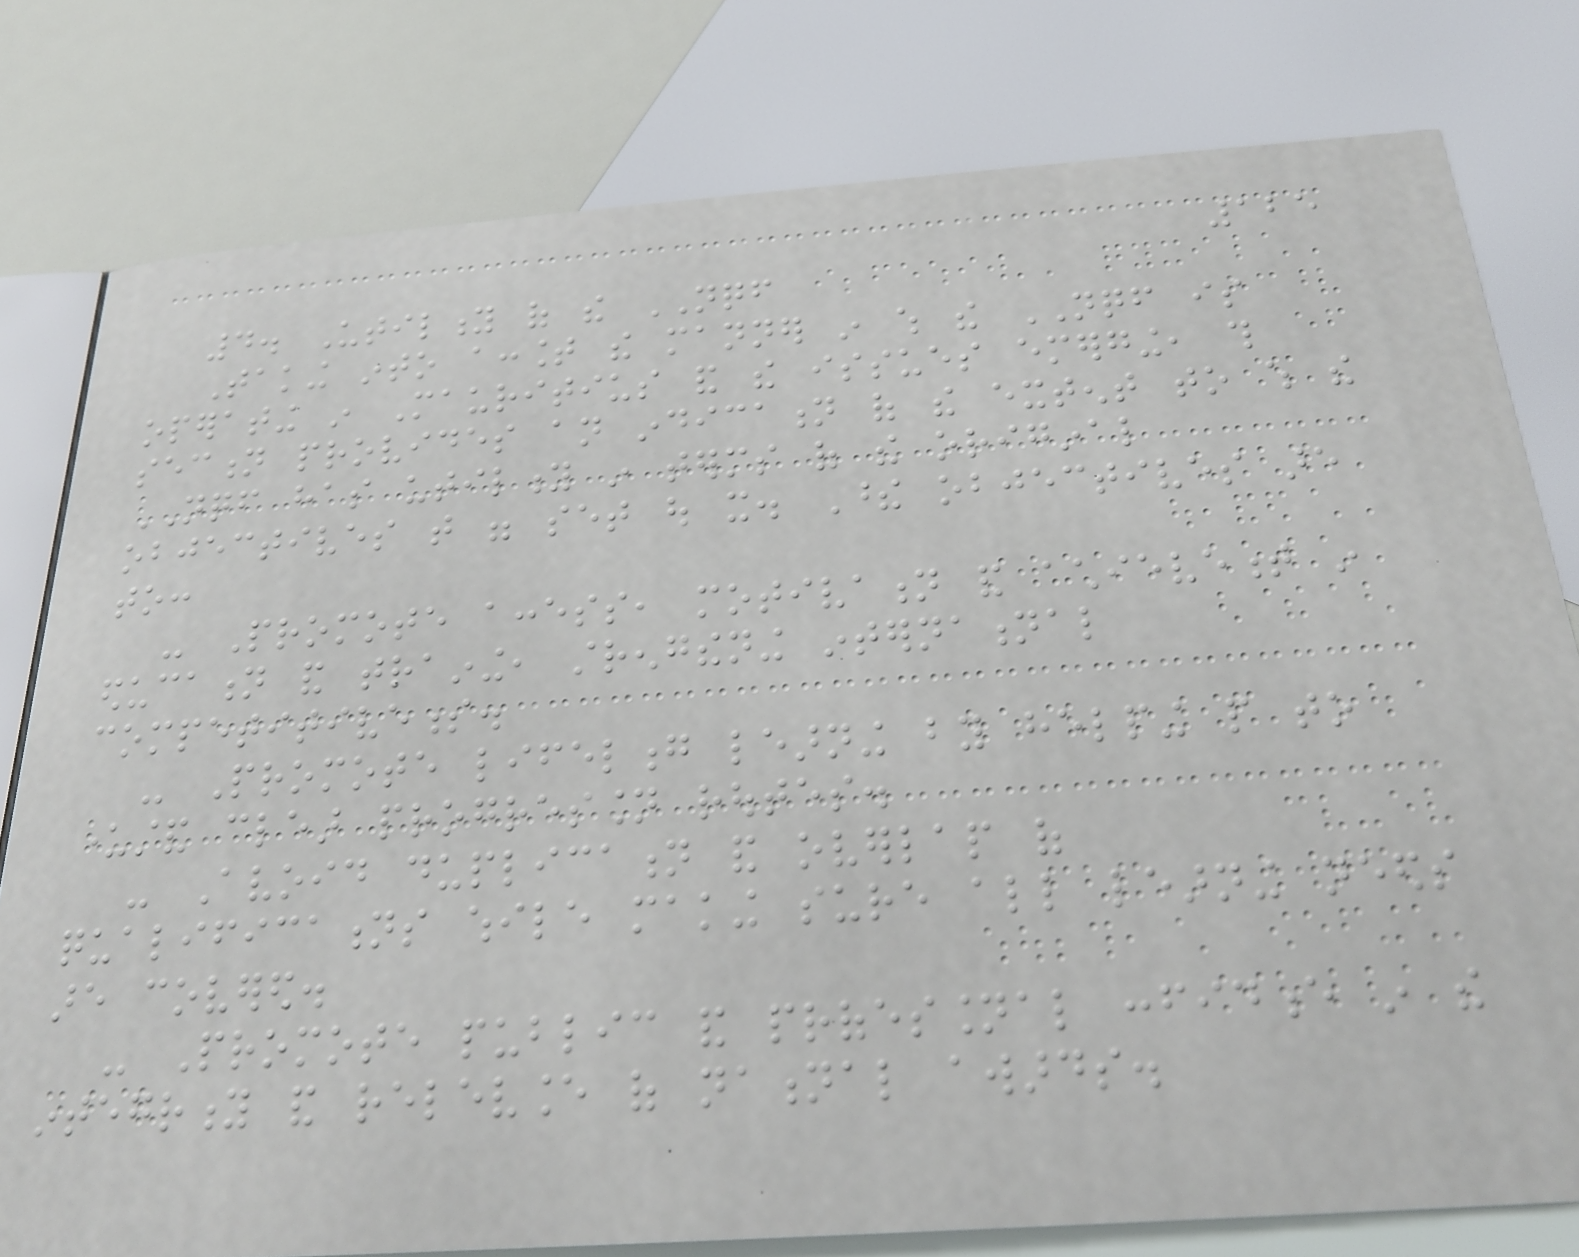125
4. Utility of the NQF
Taking into account the manner in which the NQF is
operating in Mauritius and the issues emerging, this
section provides an indication of the extent to which the
NQF has utility in terms of the original
objectives that were set out it. These objectives are
to:
- Promote access, motivation and achievement in
education and training, strengthening international
competitiveness.
- Promote lifelong learning by helping people to
understand clear progression routes.
- Avoid duplication and overlap of
qualifications while making sure all learning needs
are covered.
- Promote public and professional confidence in the
integrity and relevance of national awards.
